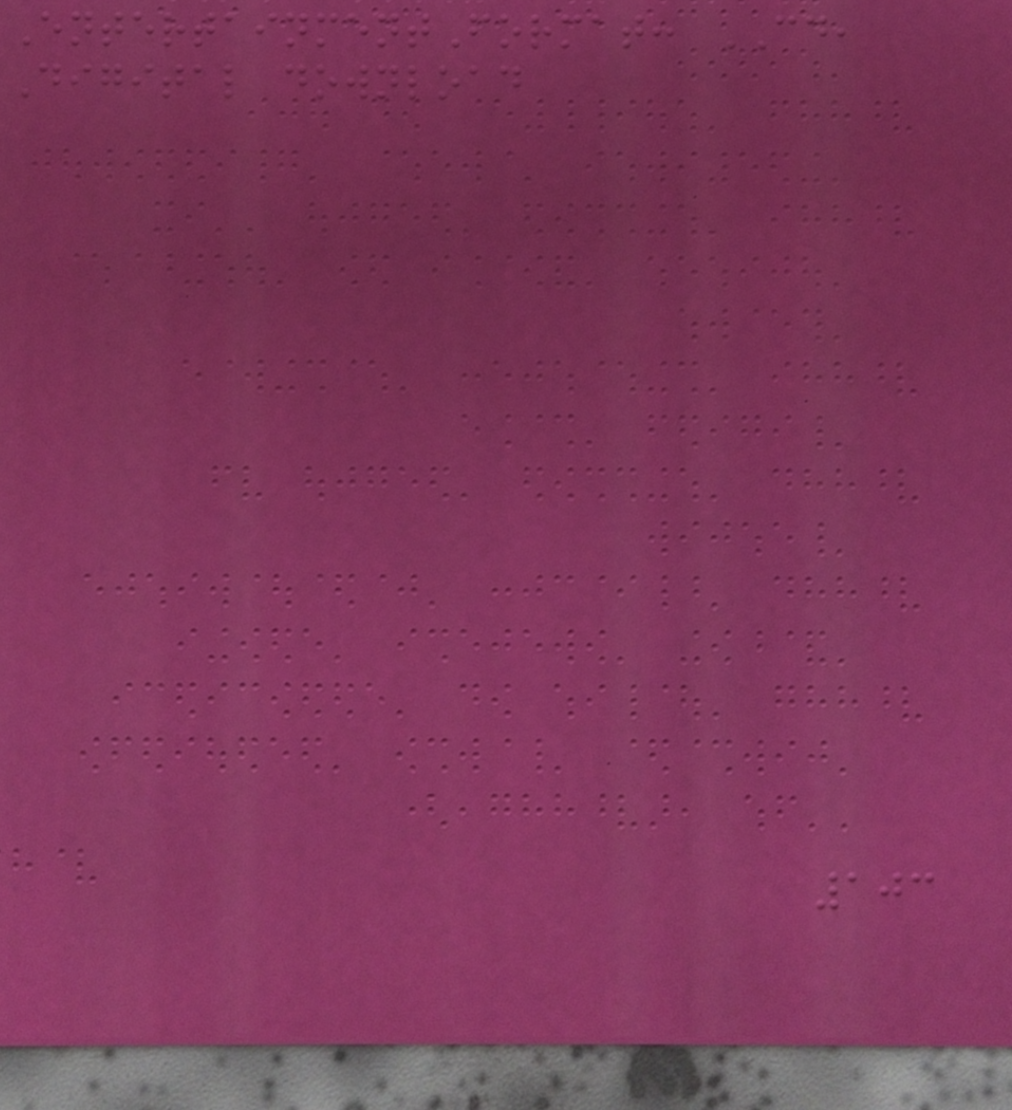EntertainmentFormat: CD,
Digital download
103
